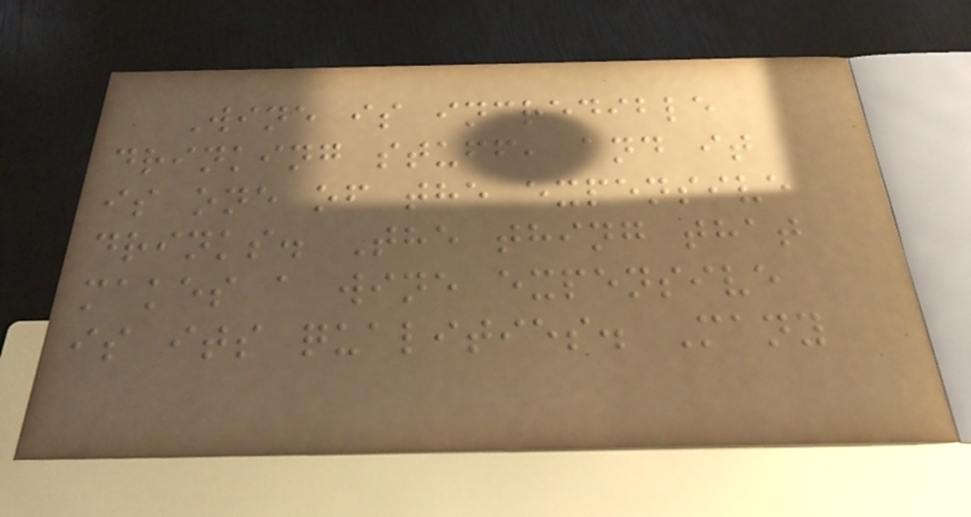Wine is incredible
drinking stuff, and it
is one of the expensive
drinks. The thing that
makes a wine expensive
is its qualities. Many
